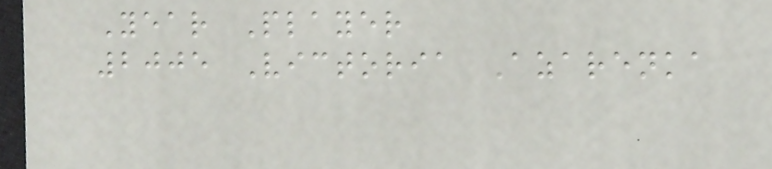Year Player
2005 Victoria Azarenka
